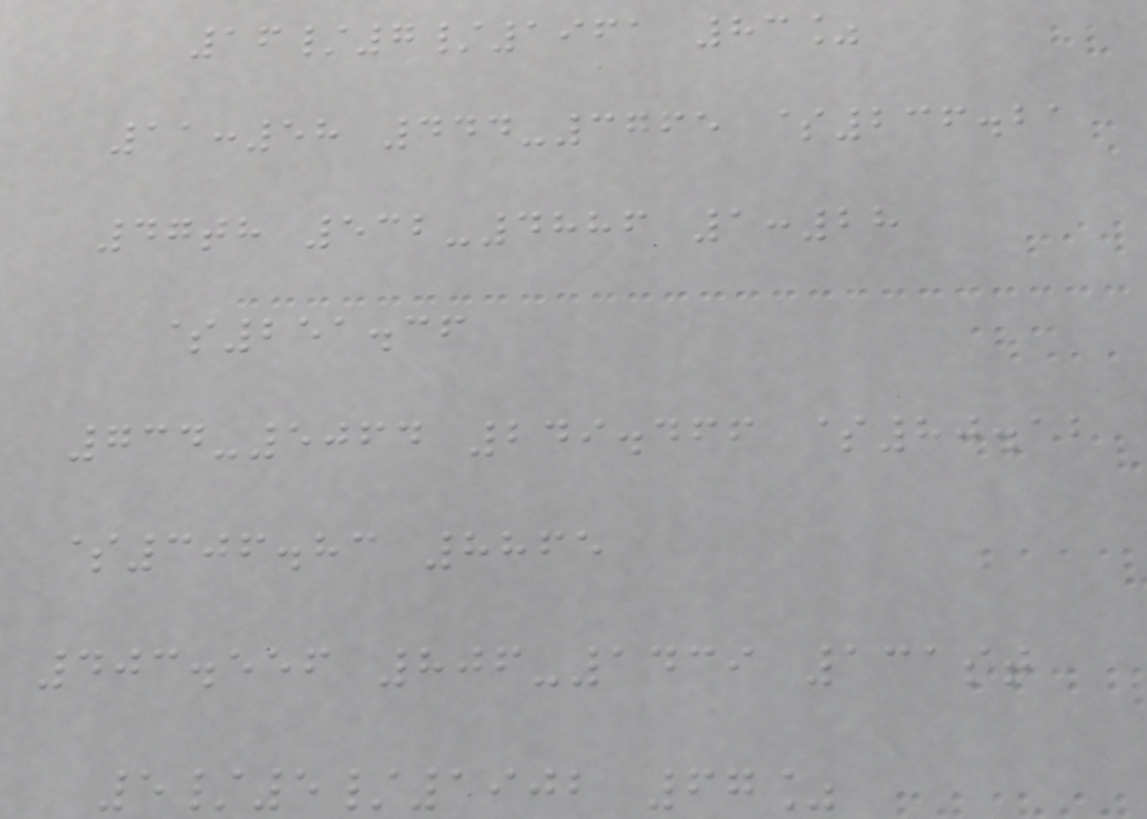16/7/1961 83%
11:58 444-3765 $236.21
47th 532-4886 1:28
$251.36
734-5064 249.466 $80.12
$306.83 8865
403.556 806-1439 131st
5/5/1902 67%
